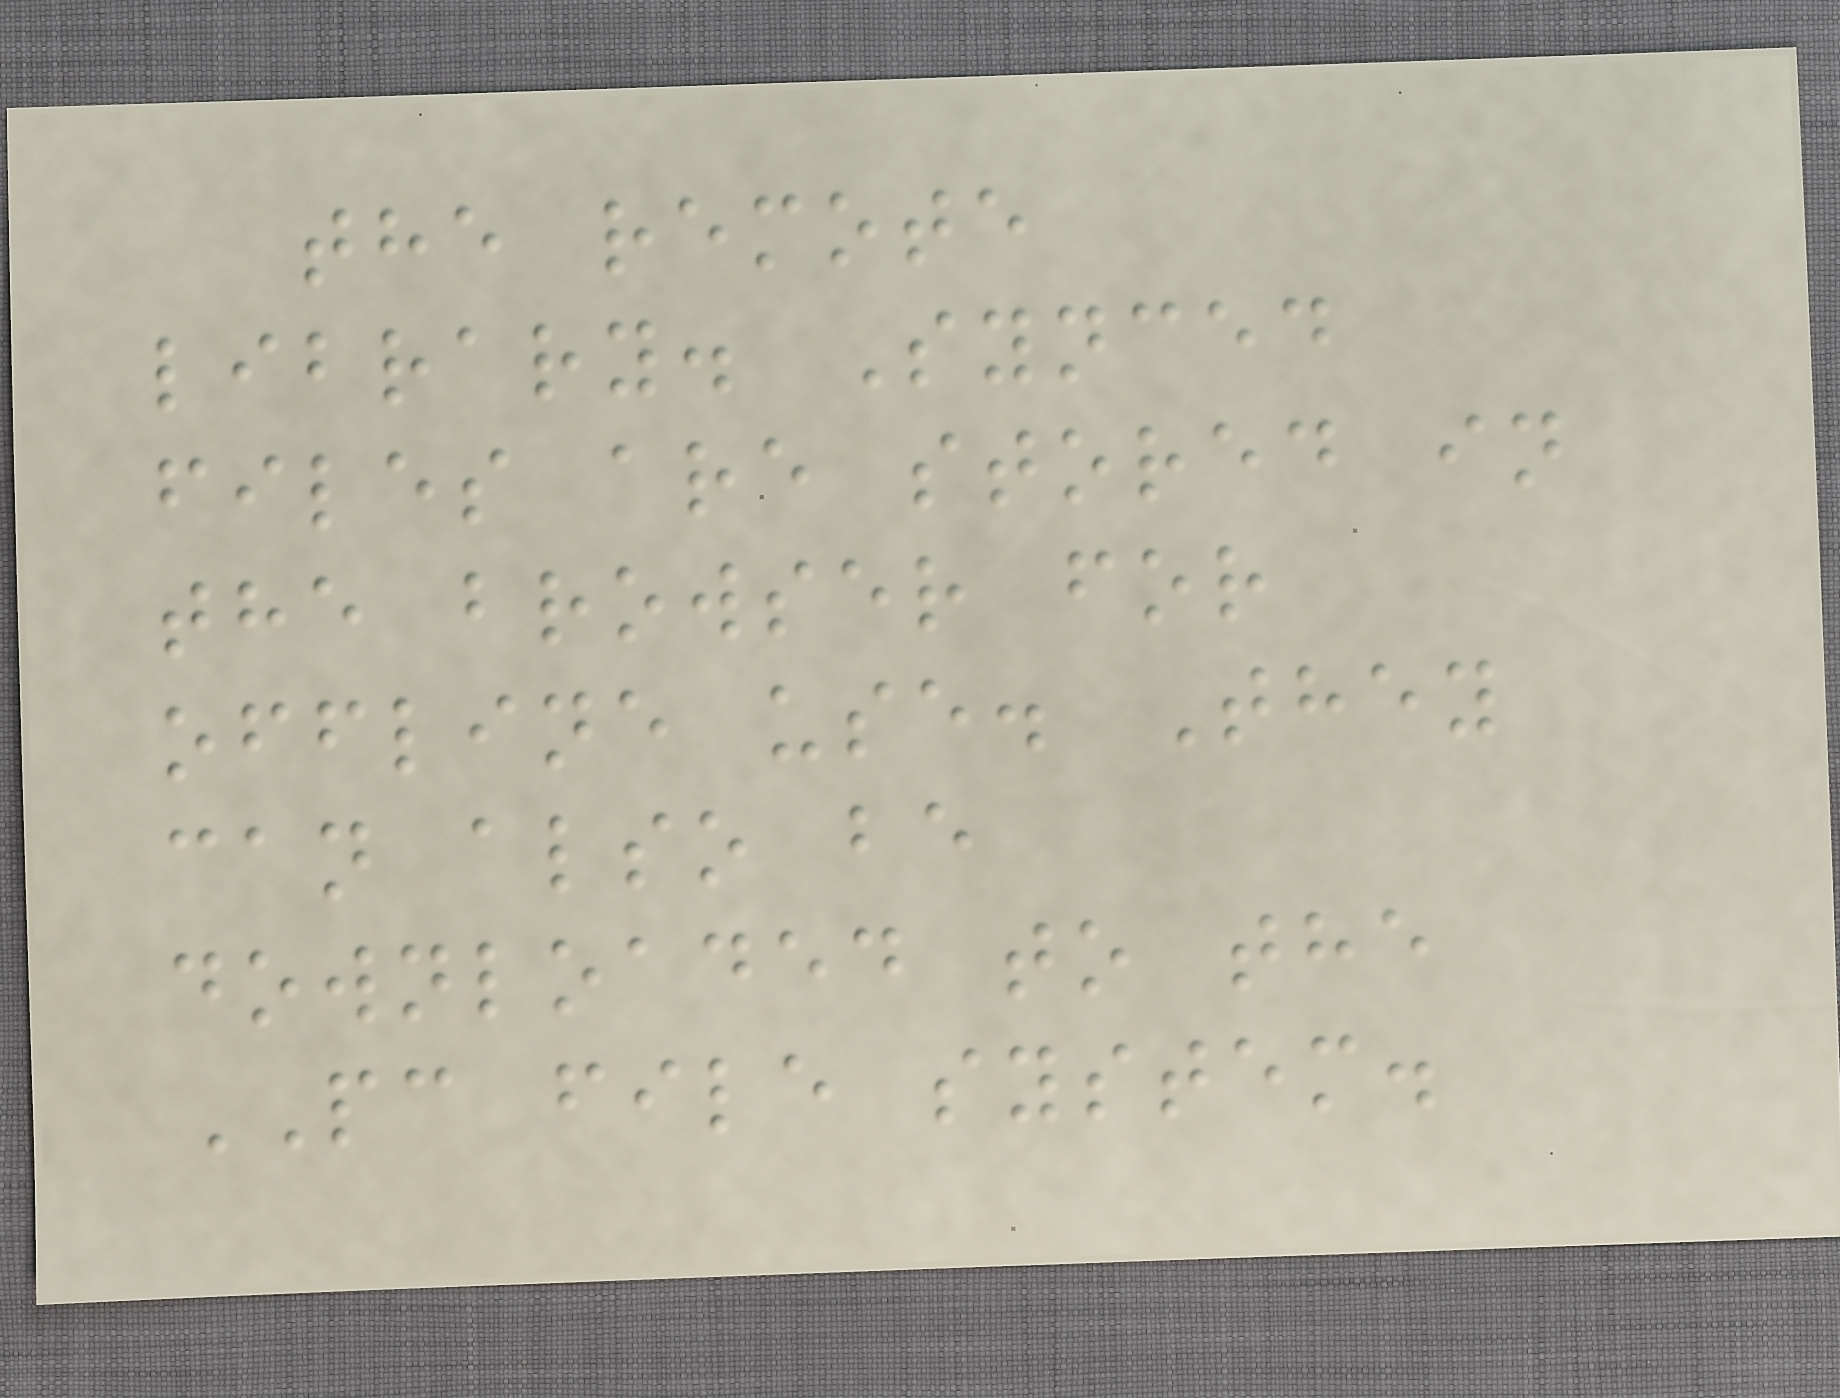the remote
library. Synced
files are stored in
the browser for
offline use. They
can also be
downloaded to the
PC file system.
